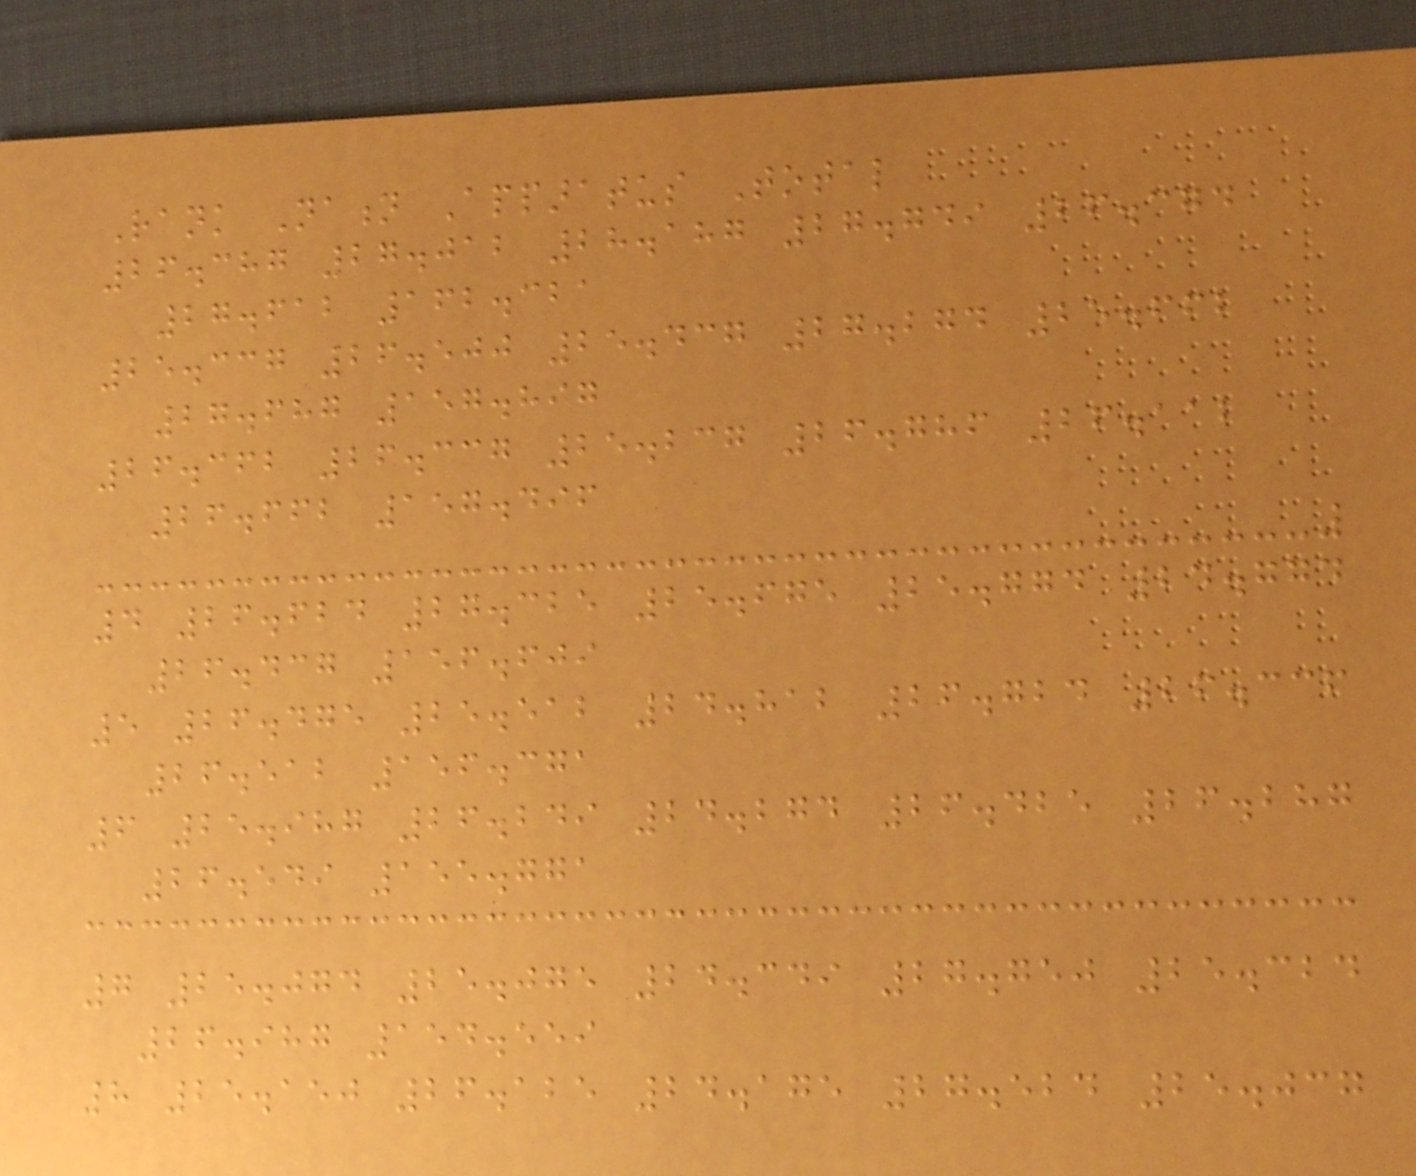Rank Nation Apparatus Total
26.387 27.012 28.187 27.749 26.374
27.612 162.321
25.337 26.500 25.437 27.274 25.662
27.687 157.897
26.362 26.337 25.237 26.786 26.112
26.662 157.496
4 26.624 27.325 25.675 25.774 24.774
26.437 156.609
5 26.475 25.512 24.812 26.724 26.336
26.512 156.371
6 25.987 26.249 24.274 26.425 26.287
26.549 155.771
7 25.074 25.075 24.349 27.750 25.324
26.987 154.559
8 25.150 26.125 24.175 27.524 25.037
